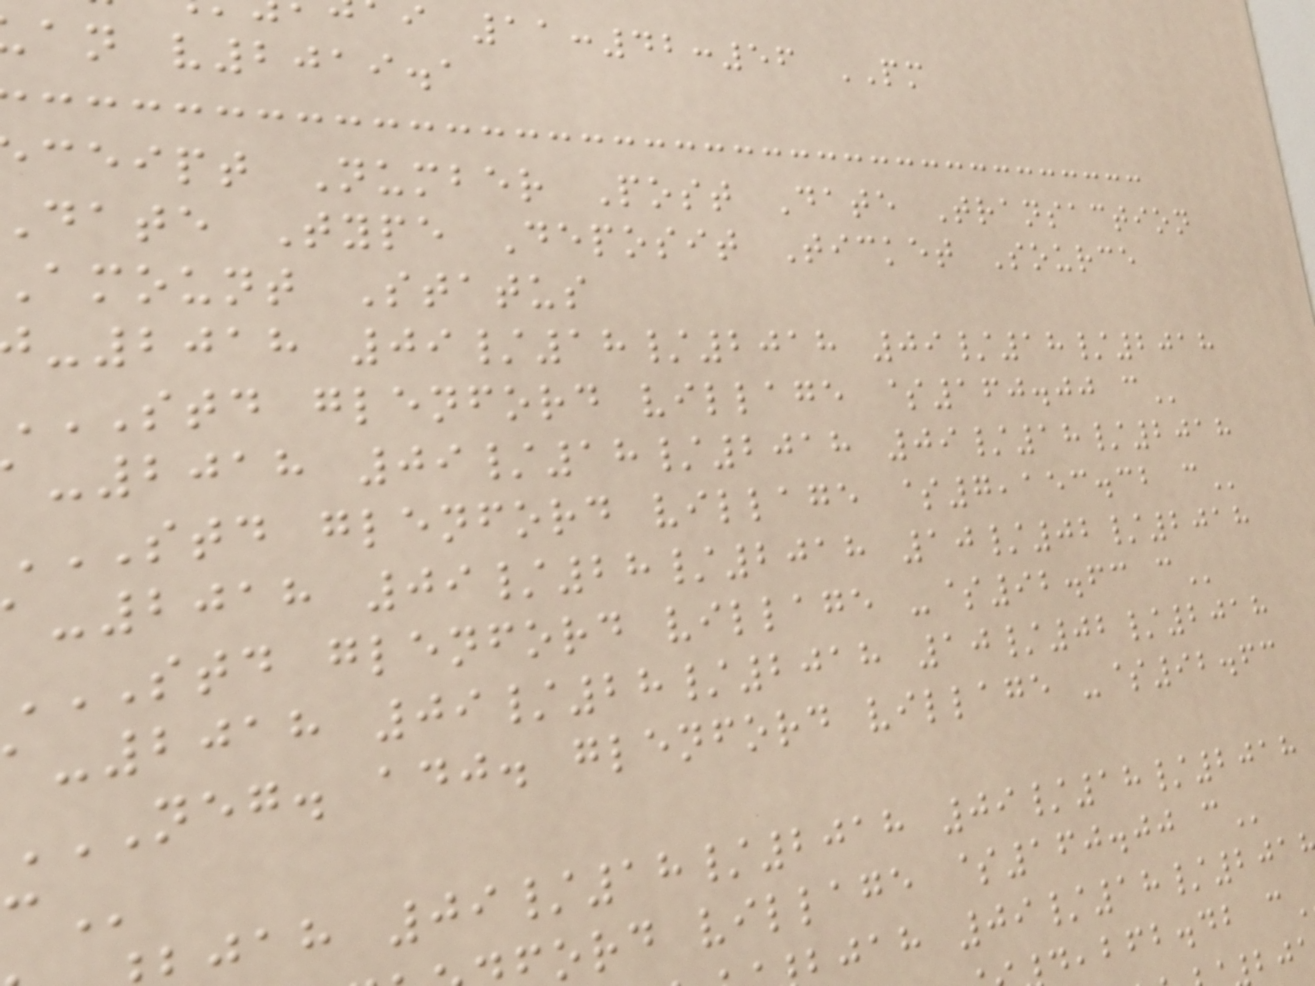i 11:42:56 PM
an v2019.1
ceipt Number Post Date Transaction
date Type Deposit Ticket Source
amount Status
-2018 09/18/2018 09/18/2018
STD glenford village $160.00
-2018 09/18/2018 09/18/2018
STD glenford village $7,153.32
-2018 09/28/2018 10/02/2018
STD GLENFORD VILLAGE -$92.63 C
-2018 09/28/2018 10/02/2018
NEG. ADJ. GLENFORD VILLAGE -$92.63
jah 09/18/2018 09/18/2018
ord village $160.00
jah 09/18/201
